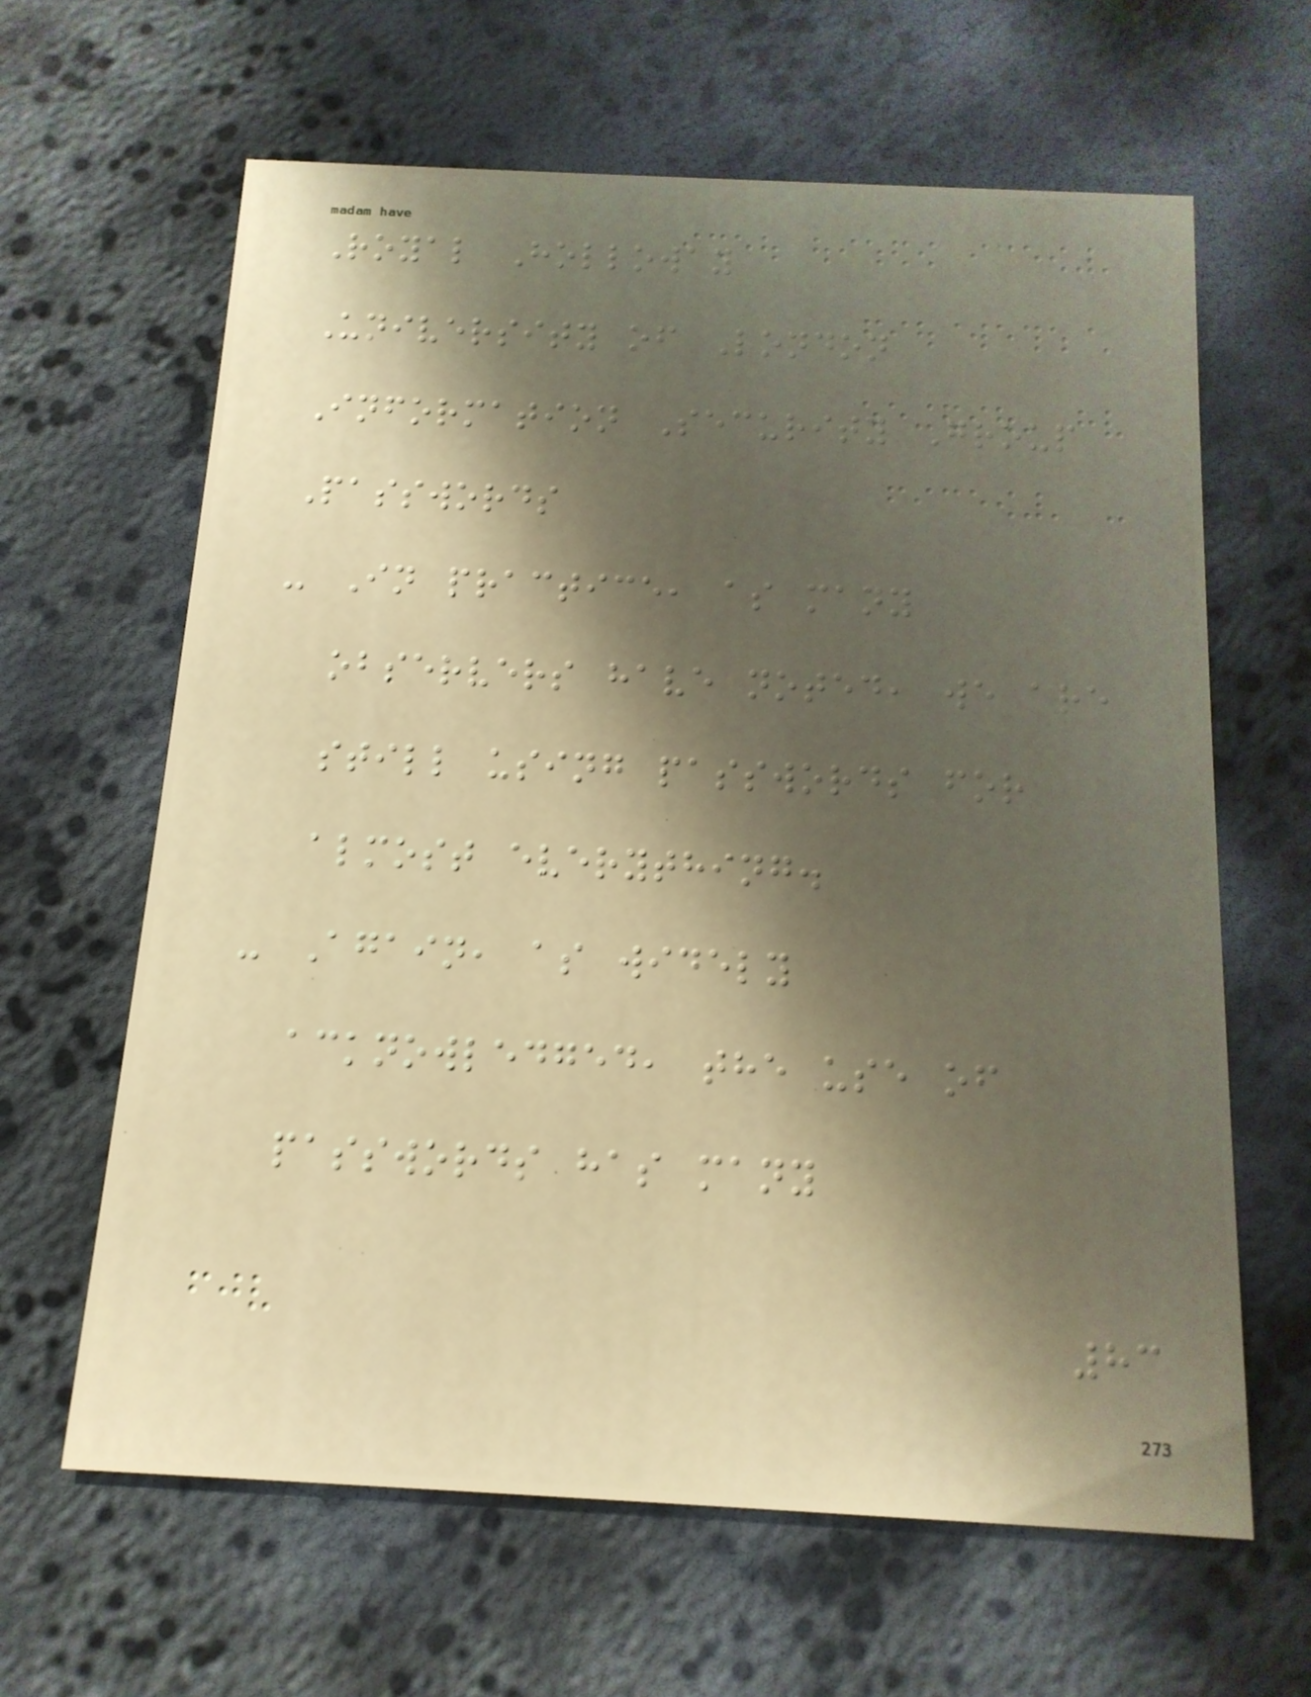Royal Holloway
University of London
Information Security Group
Passwords
- In practice, as many
observers have noted, we are
still using passwords for
almost everything.
- Again, as widely
acknowledged, the use of
passwords has many
83
